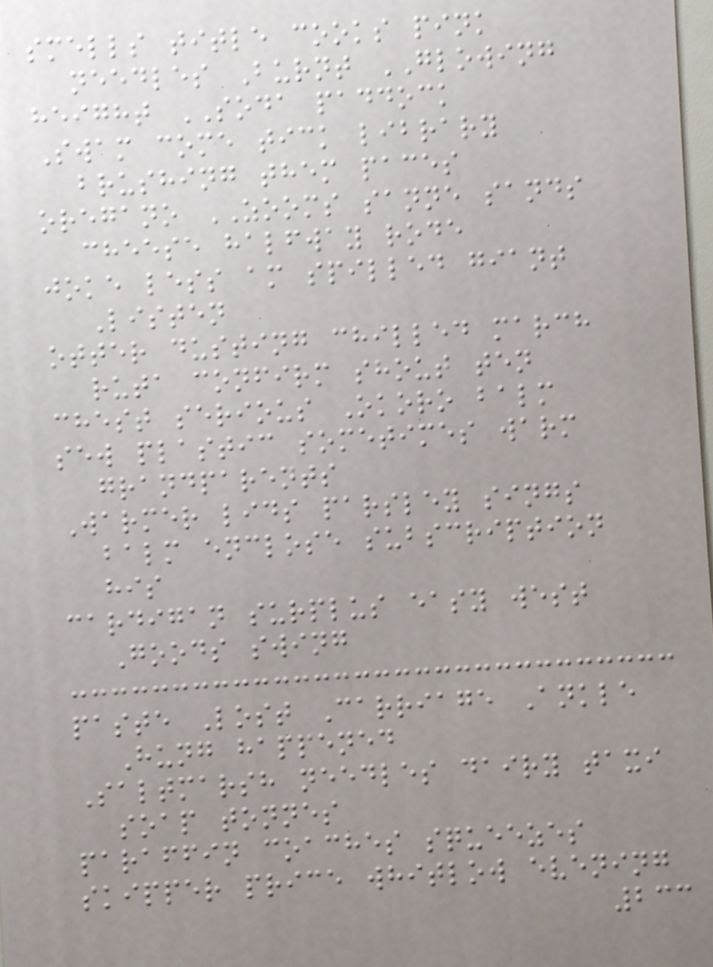smells title cooks pink
needles Burnt GLOWING
height SODA paddock
Swam come tick library
brushing them paces
oregano ZOOMS sanne sands
cheese halfway rode
joke less am spilled giant
Listen
otter dusting chilled march
ruta confirm shout ten
chest serious Okoro balm
sew plastic sometimes warm
grandparents
Warmer lids parsley sings
balm enclose subscription
his
cardigan surplus easy west
Goods swing
paste Lost Carriage Ankle
Hung happened
Saltmarsh needles dairy taxi
soap tonnes
paraffin coaches squeezes
skipper price whitlow evening
233
